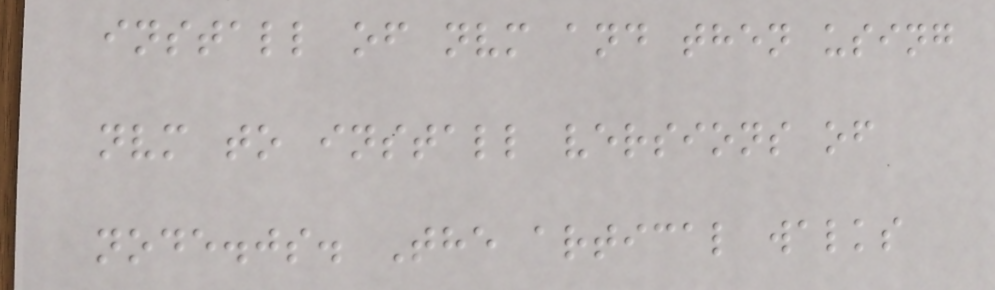install of nvm and then using
nvm to install versions of
node.js. The artical walks
